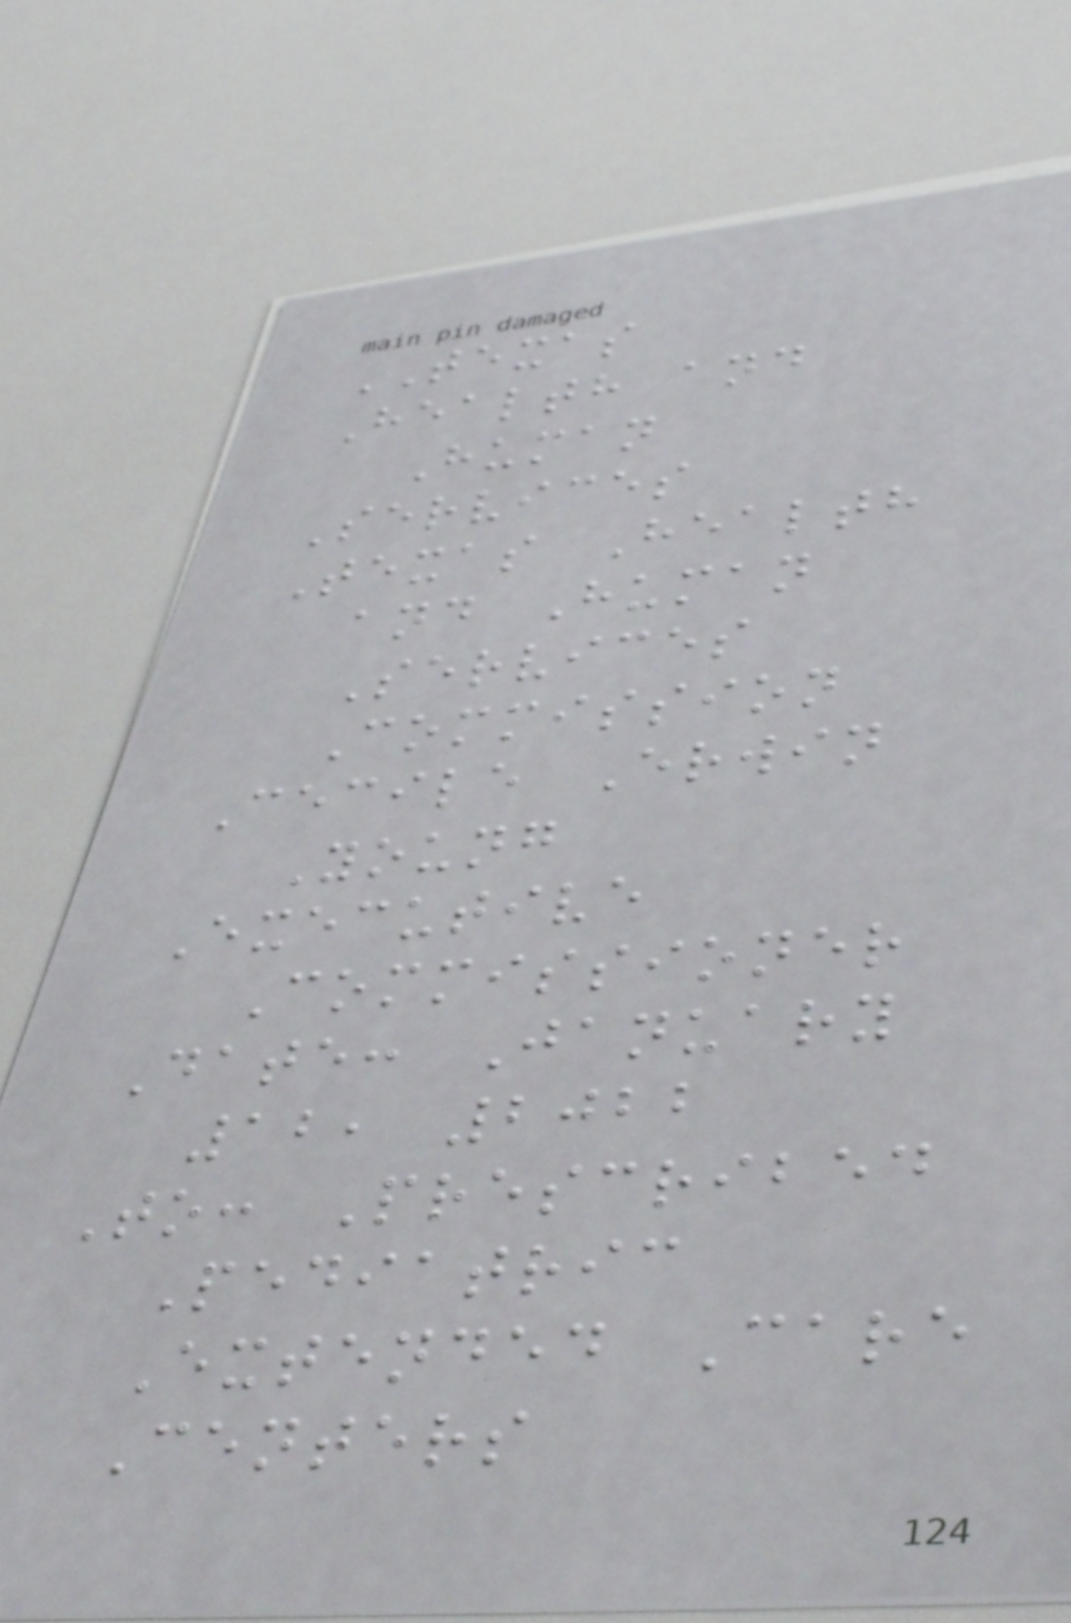TEXAS
Health and
Human
Services
Texas Health
and Human
Services
Commission
Cecile Erwin
Young
Executive
Commissioner
Date: January
12, 2022
To: Prescribed
Pediatric
Extended Care
Centers
